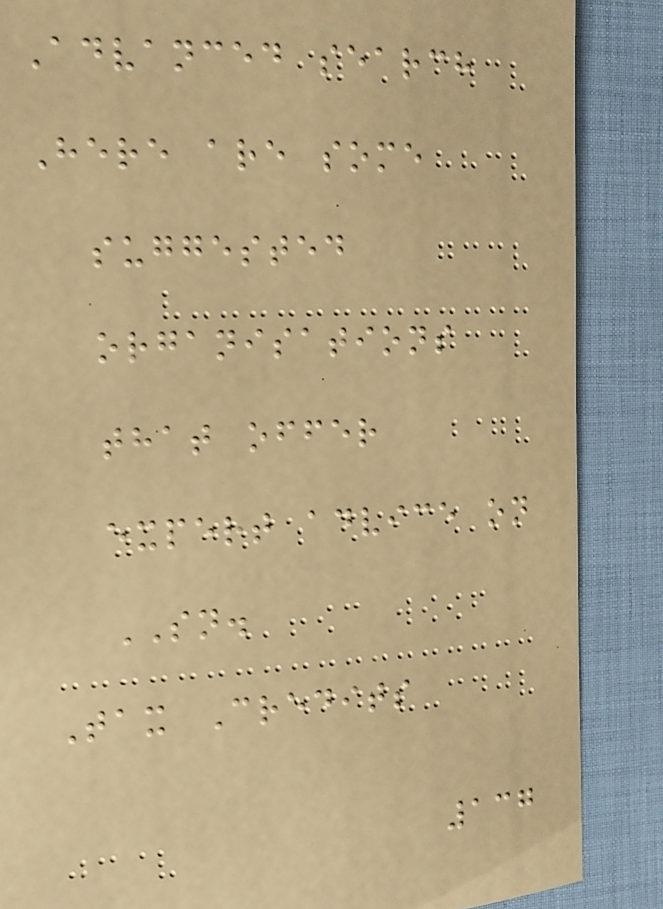Advanced search
Here are some
suggested
organisations
that offer
expert advice on
SN.
Tax Credits
137
